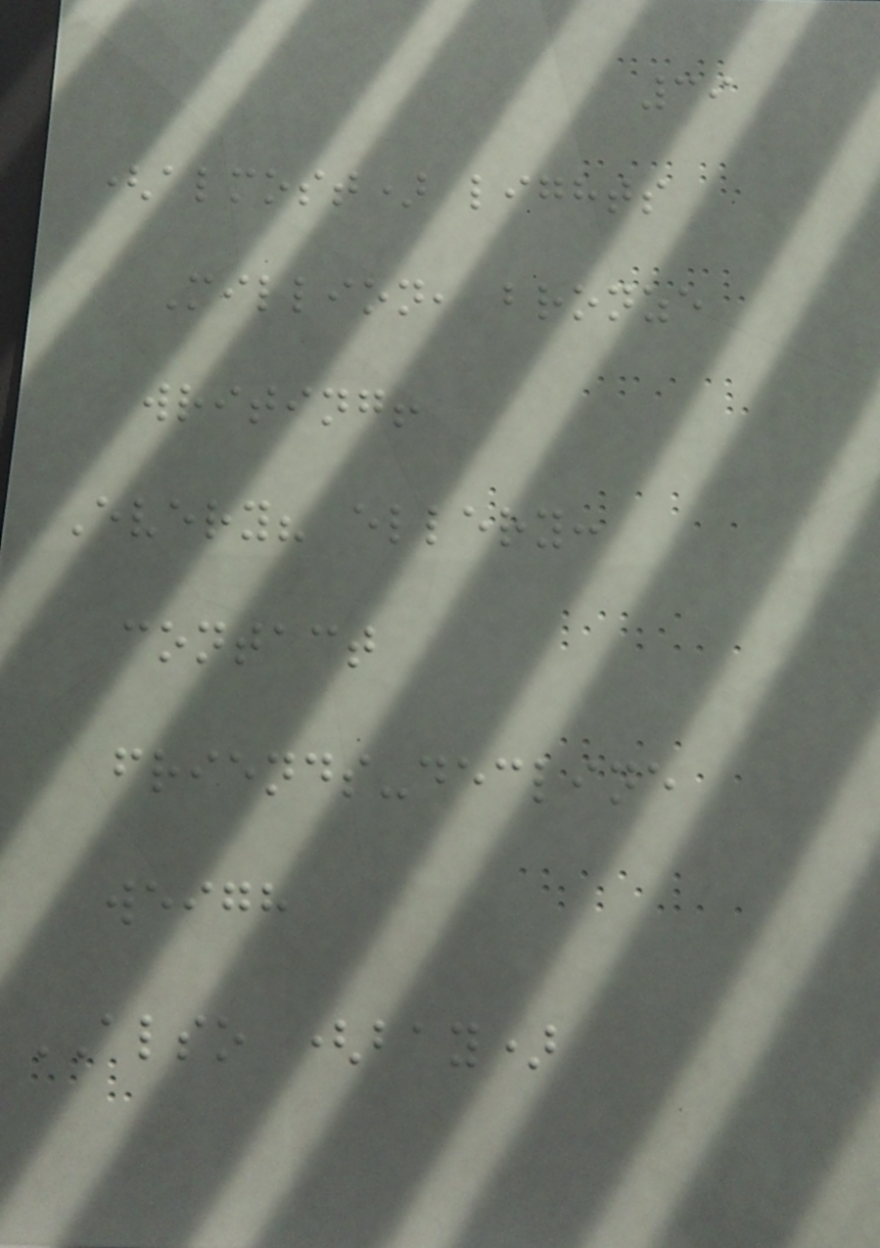39
(almost) lights
Million, bronze
writing!
Every? ellery:
contact
friends-decline
weigh
ALSO (bay)
